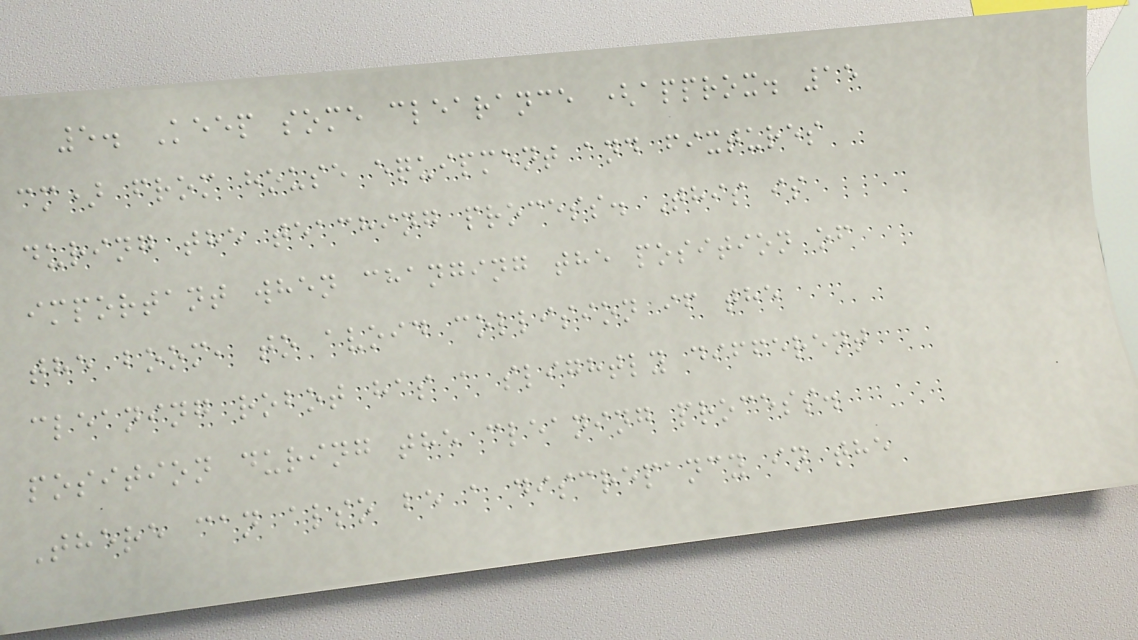5. Keep some clearance (approx. 15
cm) from house equipment and fixtures
during the teaching process. This is
important when changing the position of
the boom, to avoid collision if the
cleaning robot has a slightly different
position during the cleaning process.
There can also be a discrepancy in the
